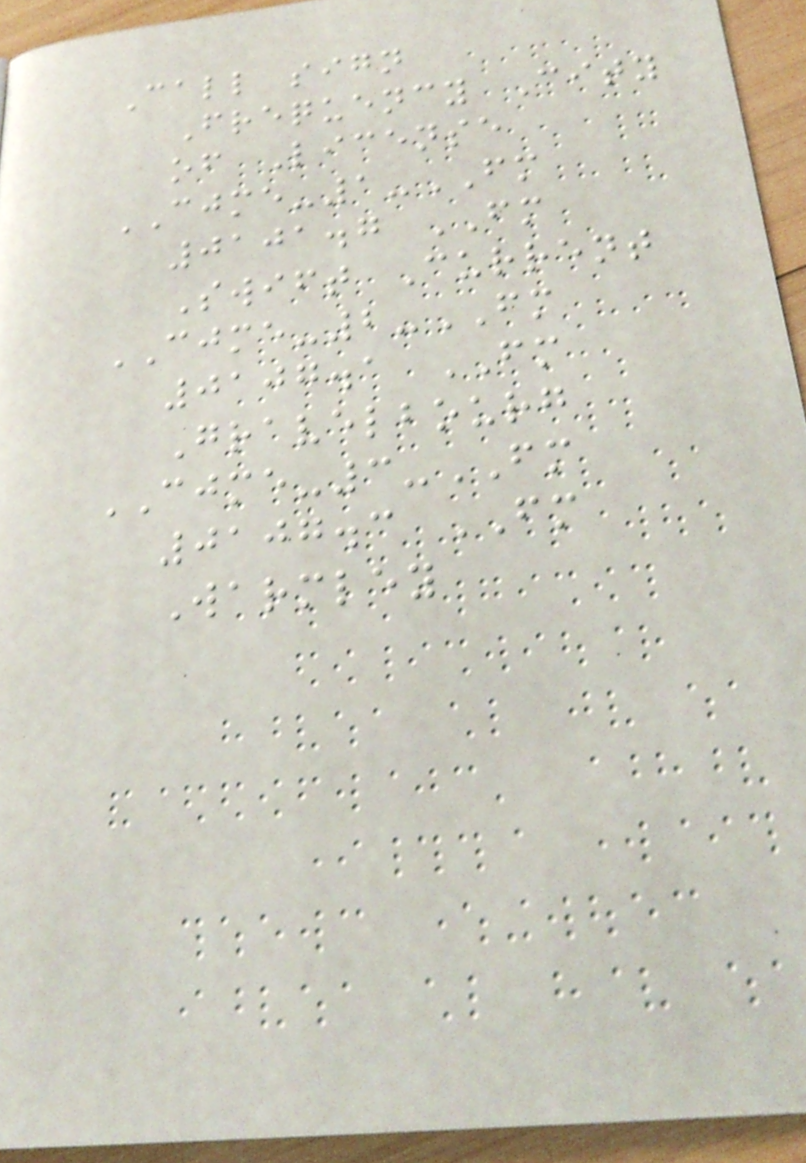Call sign
Frequency City
of License
CJME-1-FM
0101.7 FM
Swift Current
CJME-2-FM
0107.1 FM
Gravelbourg
CJME-3-FM
0107.3 FM
Warmley
